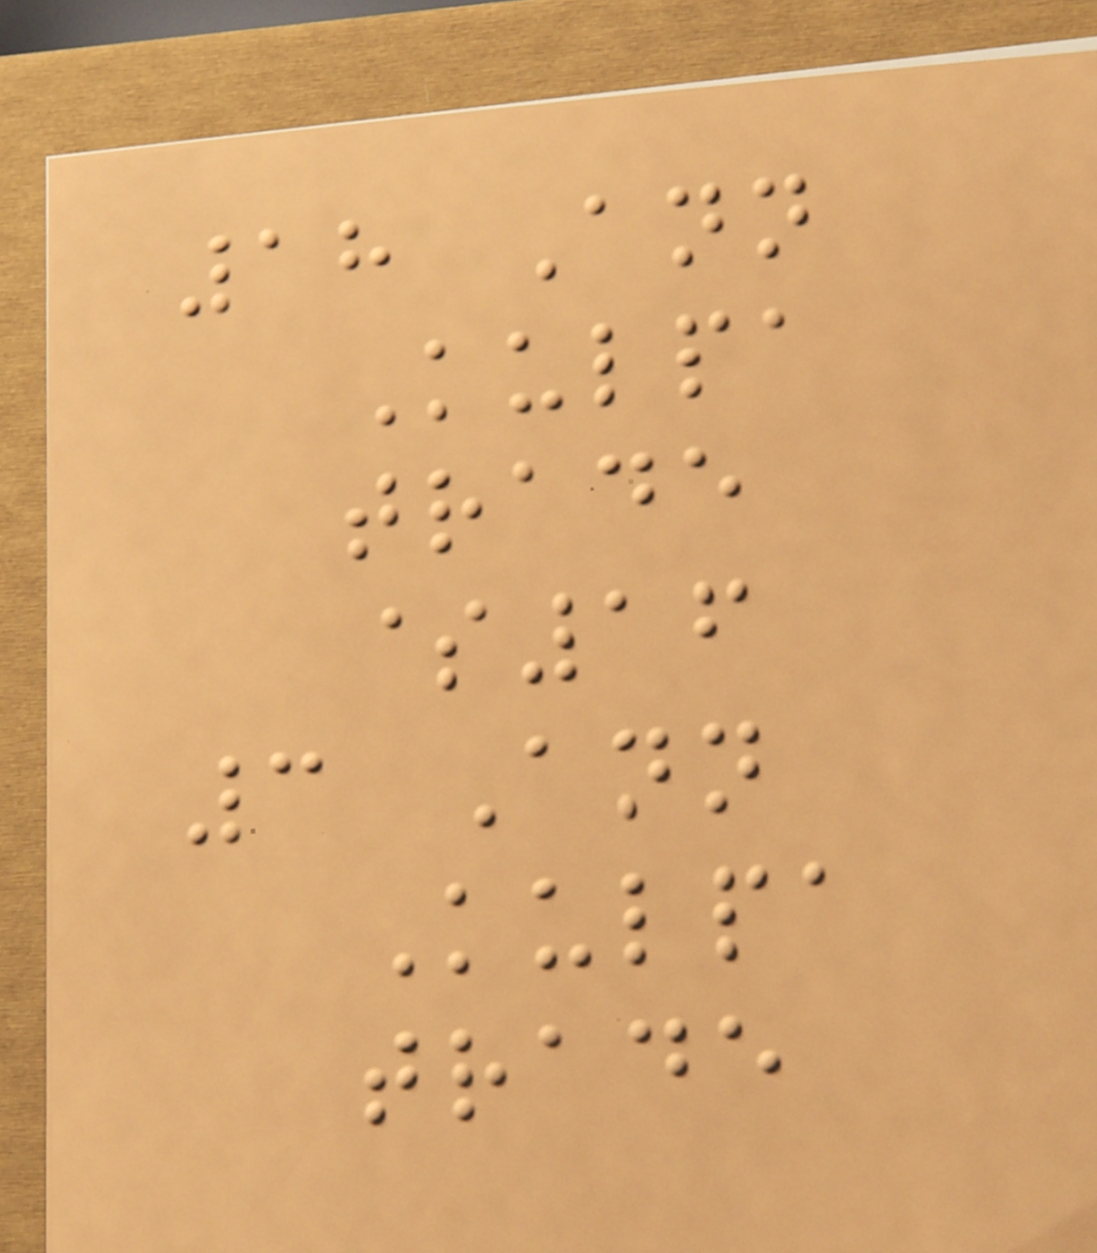18 Ann
Kulpa
trade
$16
3 Ann
Kulpa
trade
